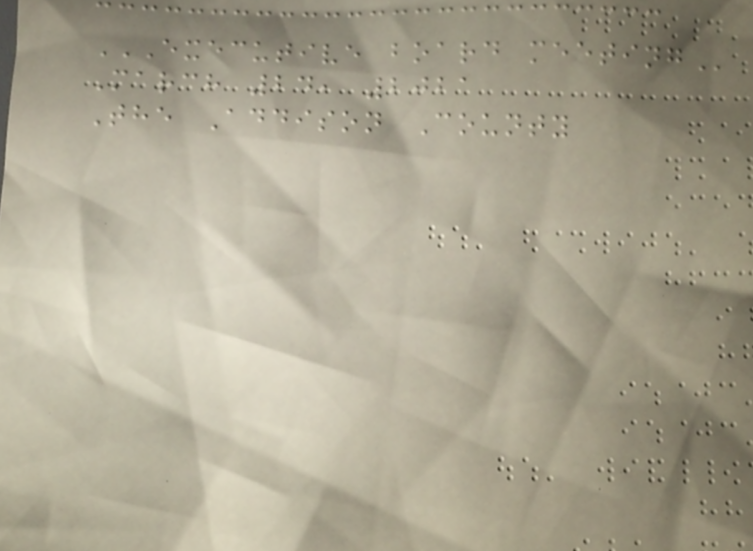EXECUTIVE BOARD MEETING
March 24, 2021
The Addison County
